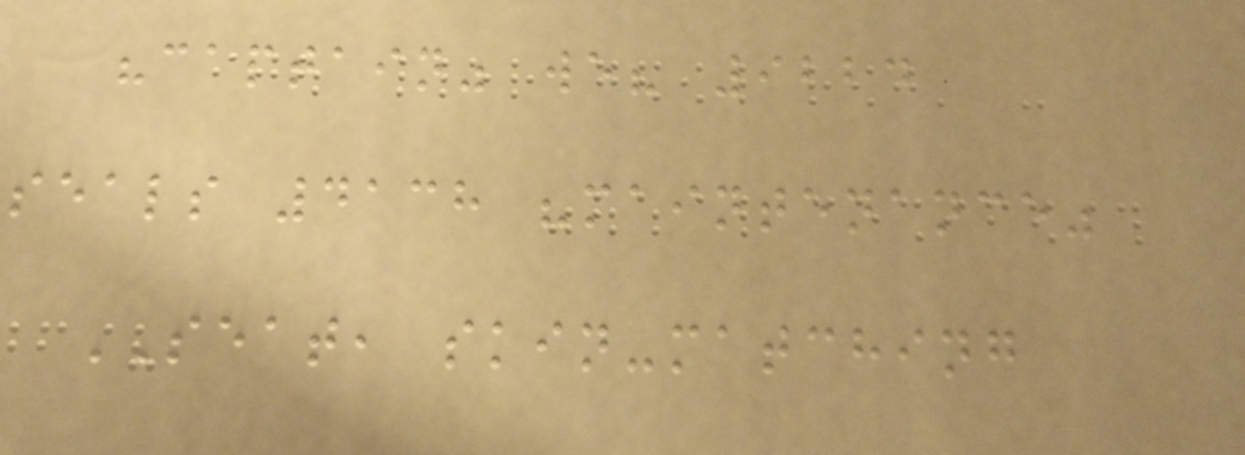"captain" we? 9224
seals 4138 "maintenance"
SEAT, skin-matching
